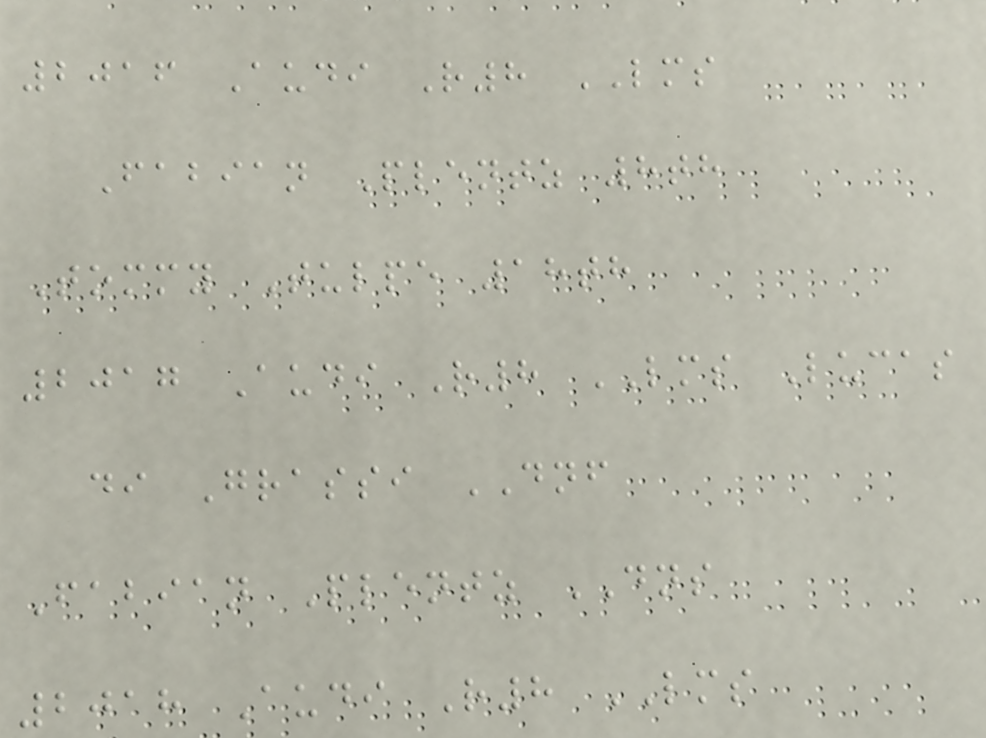2016 Audi R8 LMS
Fabian Plentz 8th
Tommy Tulpe 18th
2017 Audi R8 LMS Lucas
di Grassi DNF
Fabian Plentz DNS
2018 Audi R8 LMS
